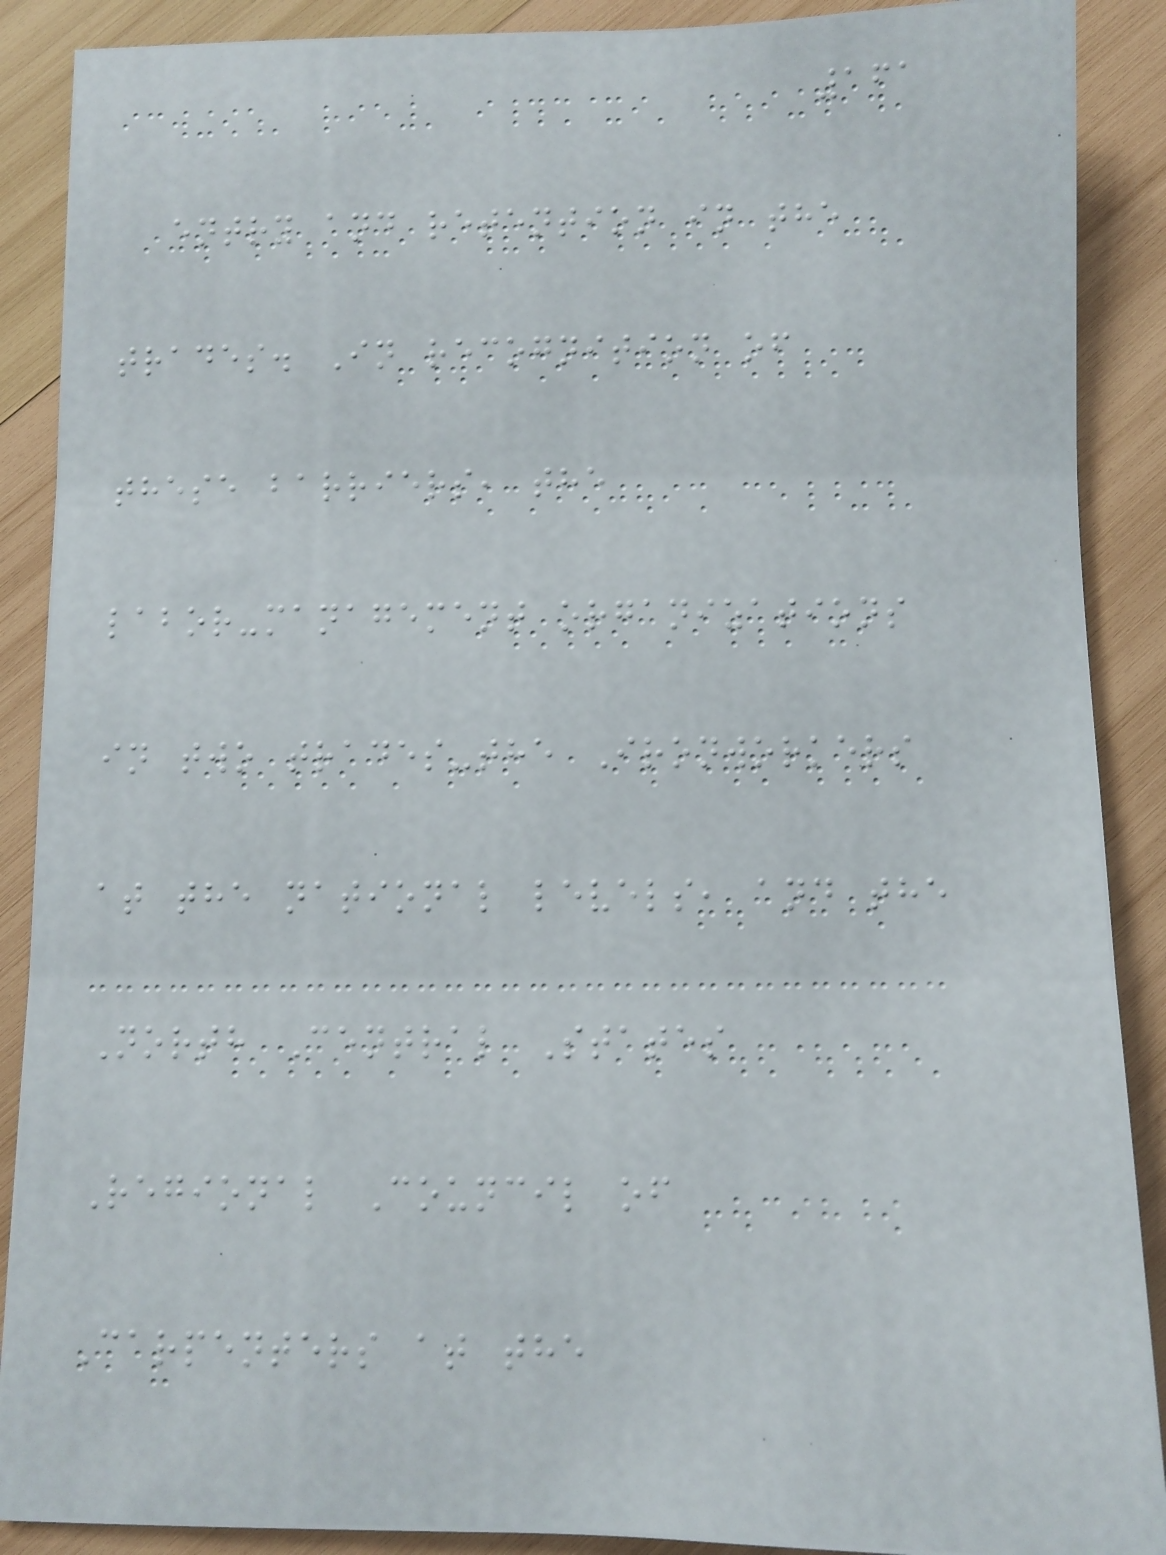161
entry and retention in the
trades. In recognition of
these barriers, the
labor-management organizations
in two trades-the Ironworkers
at the national levels, and the
North Central States
Regional Council of
Carpenters at the
